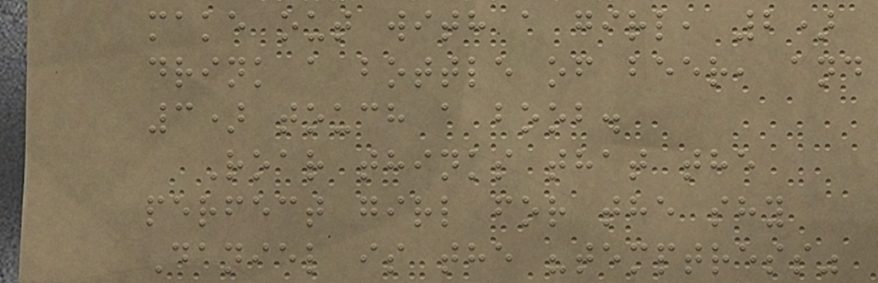make out with a girl, 2)
drink a bottle of beer, and
3) touch a boob.
Roar thinks that the
perfect girl for the shy
Daniel is the "temptress"
